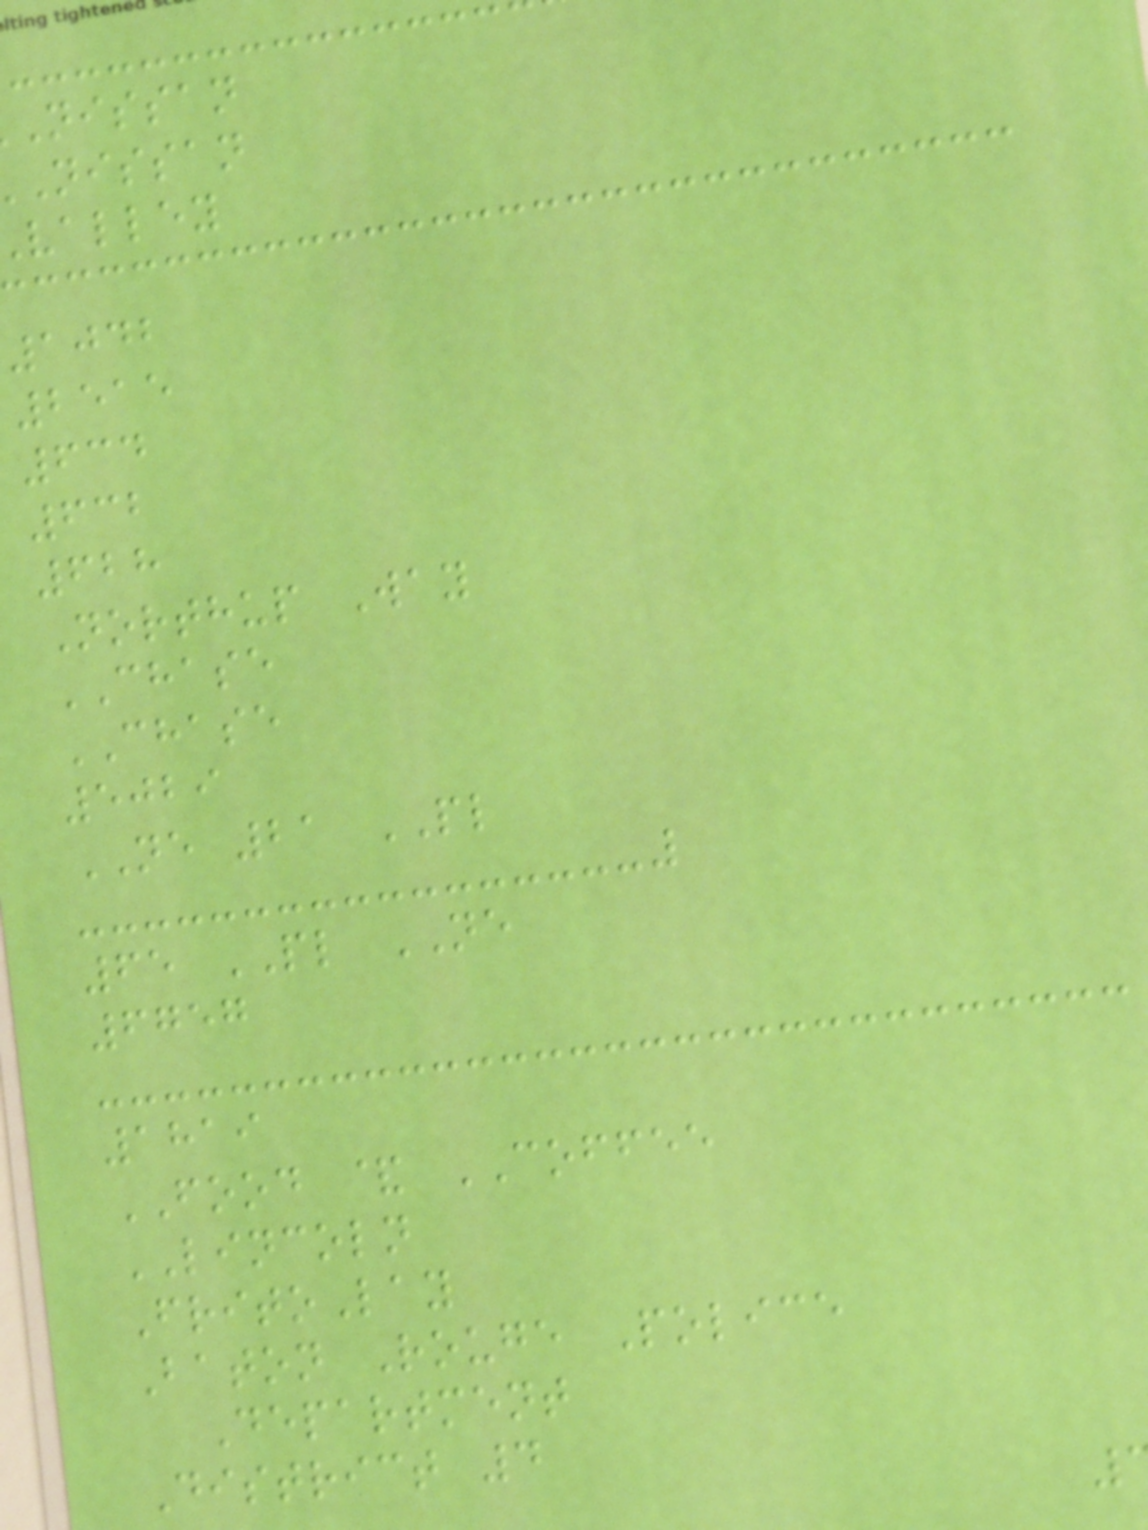nissan
nissan
valley
1042
2515
634
632
628
Northup Way
CHASE
CHASE
5029
NE 21 PL
65 PL NE
6757
1819
FOOD & COFFEE
LINCOLN
FritoLay
Baton Rouge Police
Department
District 4
